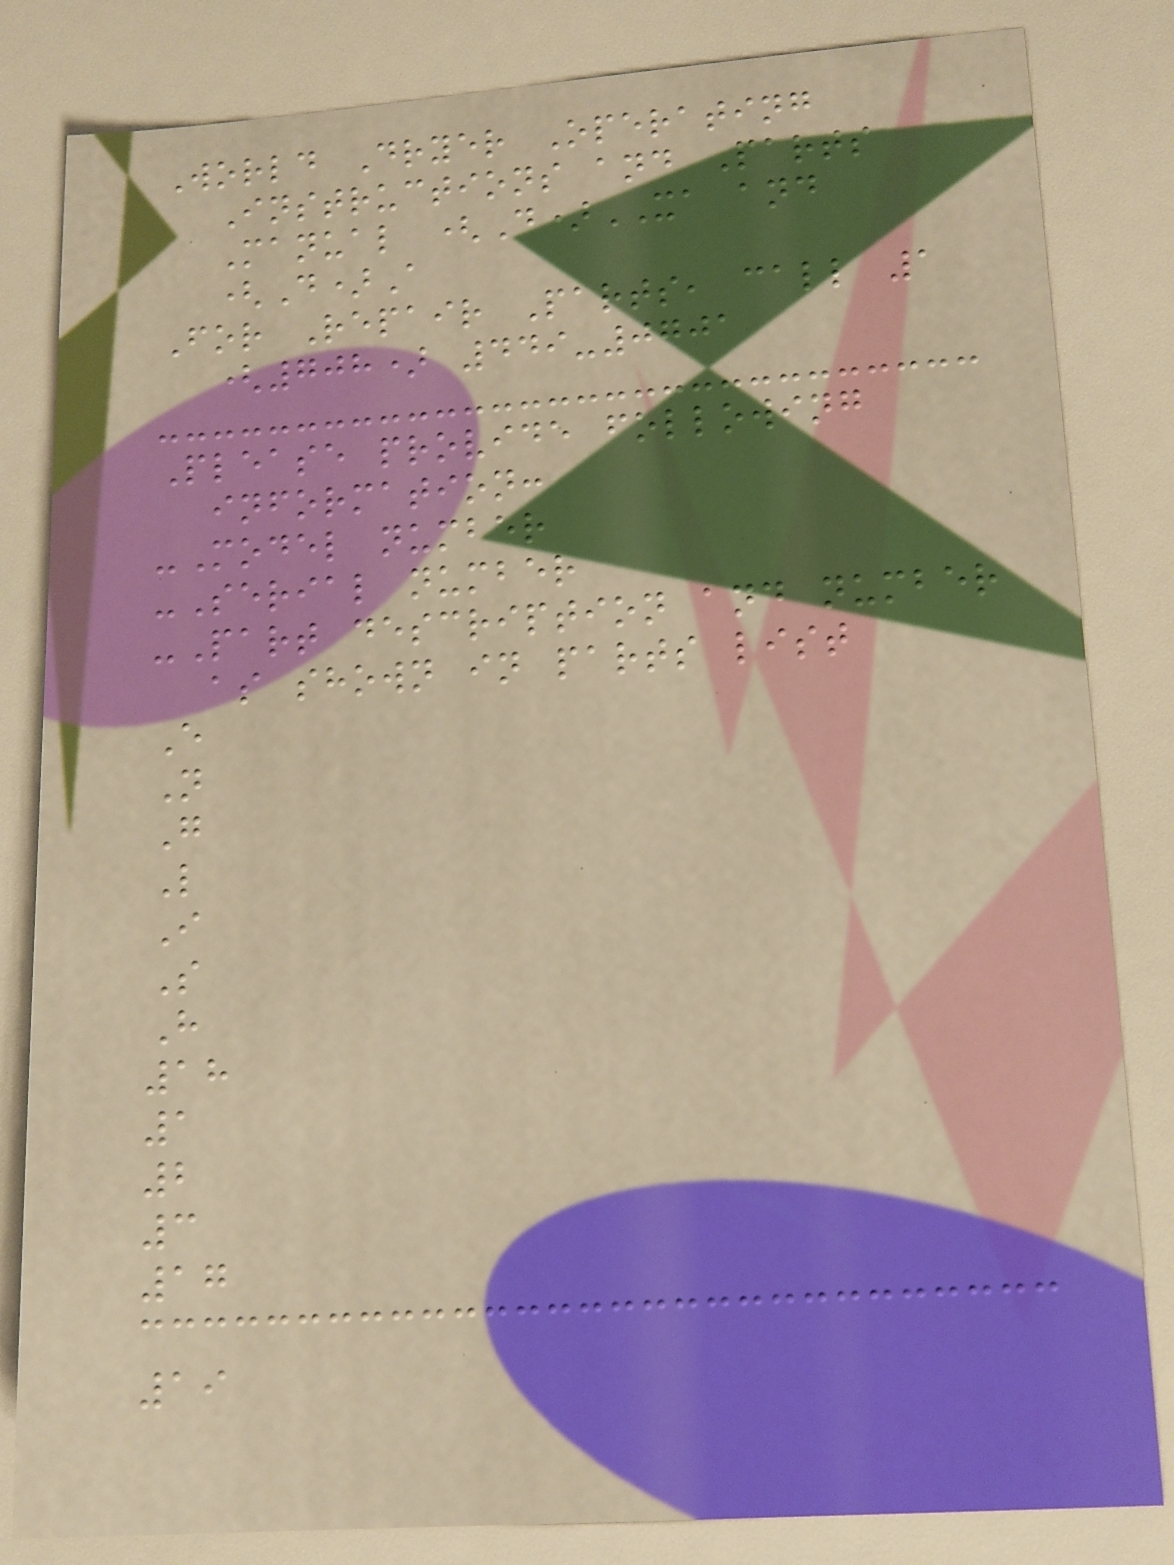World Dryer Operating
Instructions and Parts
Manual (D)XA and
(D)A
For Repair Parts, call 1
(708) 449-0701
Please provide following
information:
-Model number
-Serial number
-Part description and number
as shown in parts list
E
N
G
L
I
S
H
18
1
2
3
17
19
